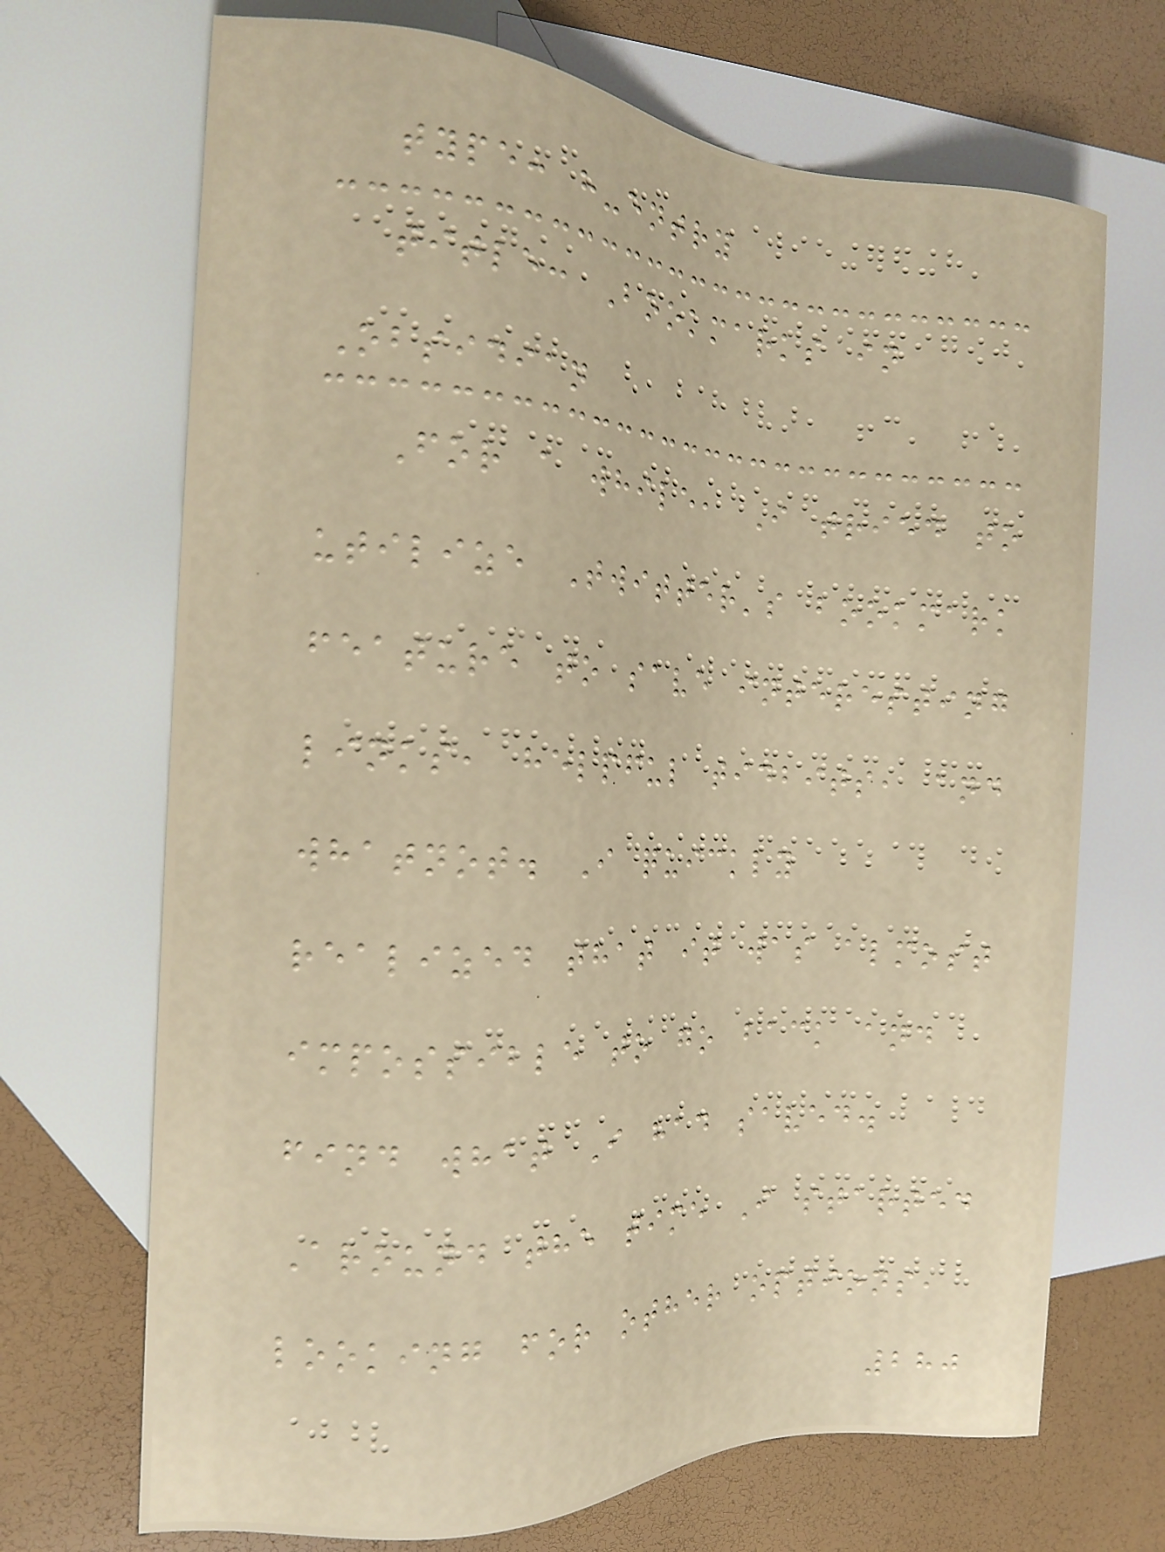type: h-entry
title: Bookmarks in
Obsidian
For a while, I tried to
utilize Twitter's bookmark
feature to save interesting
links, helpful tidbits, and
whatnot. I quickly
realized that it was almost
impossible to go back and
find what I had saved.
Around the time I started
looking for other options,
280
